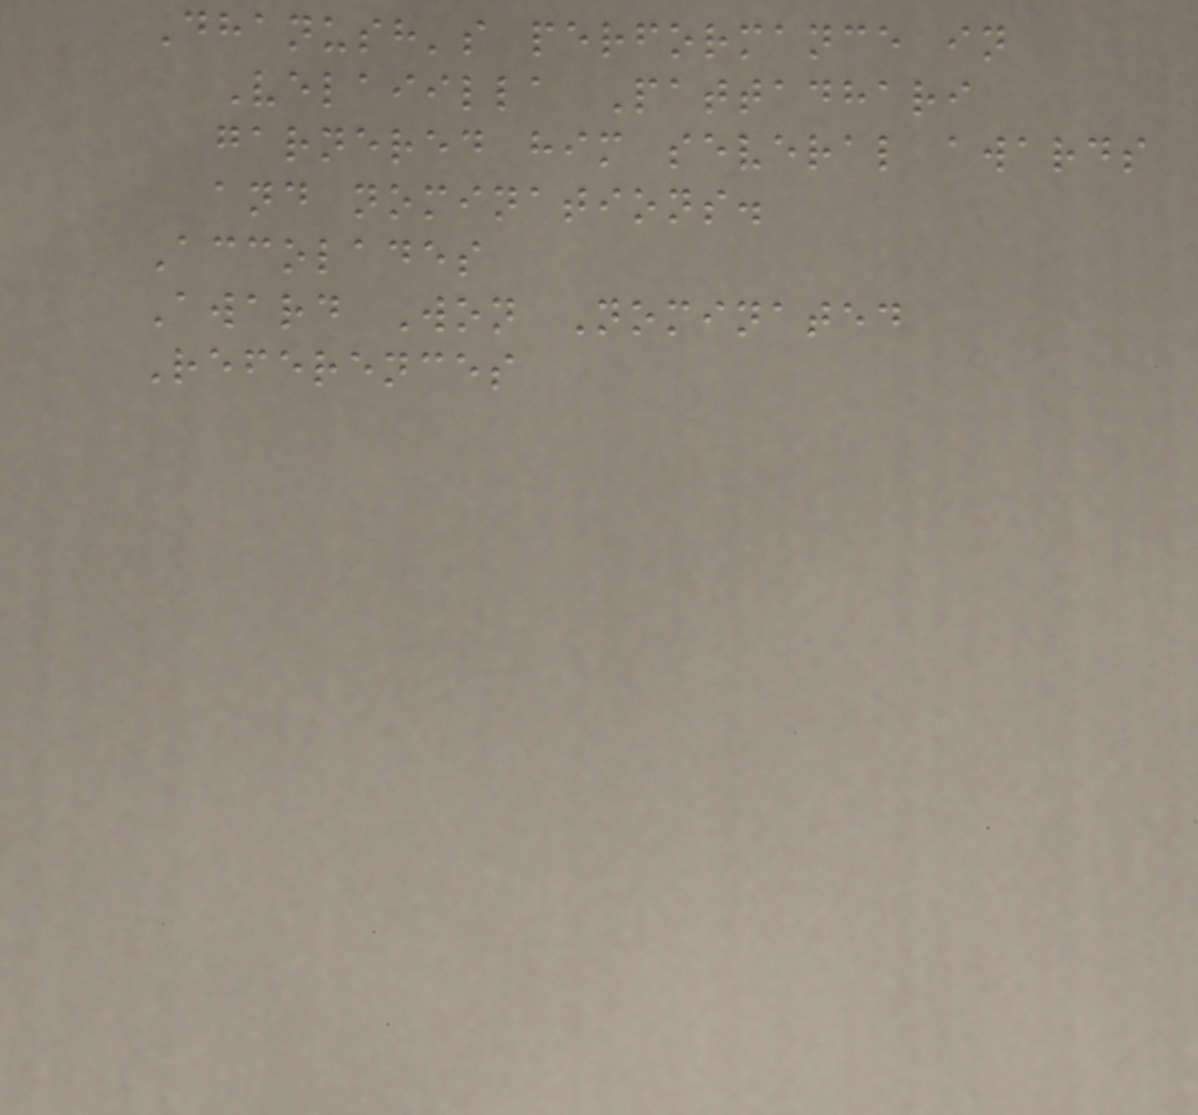Dhanush's performance in
Velaiilla Pattadhari
garnered him several awards
and nominations.
Accolades
Award Won Nominated
References
